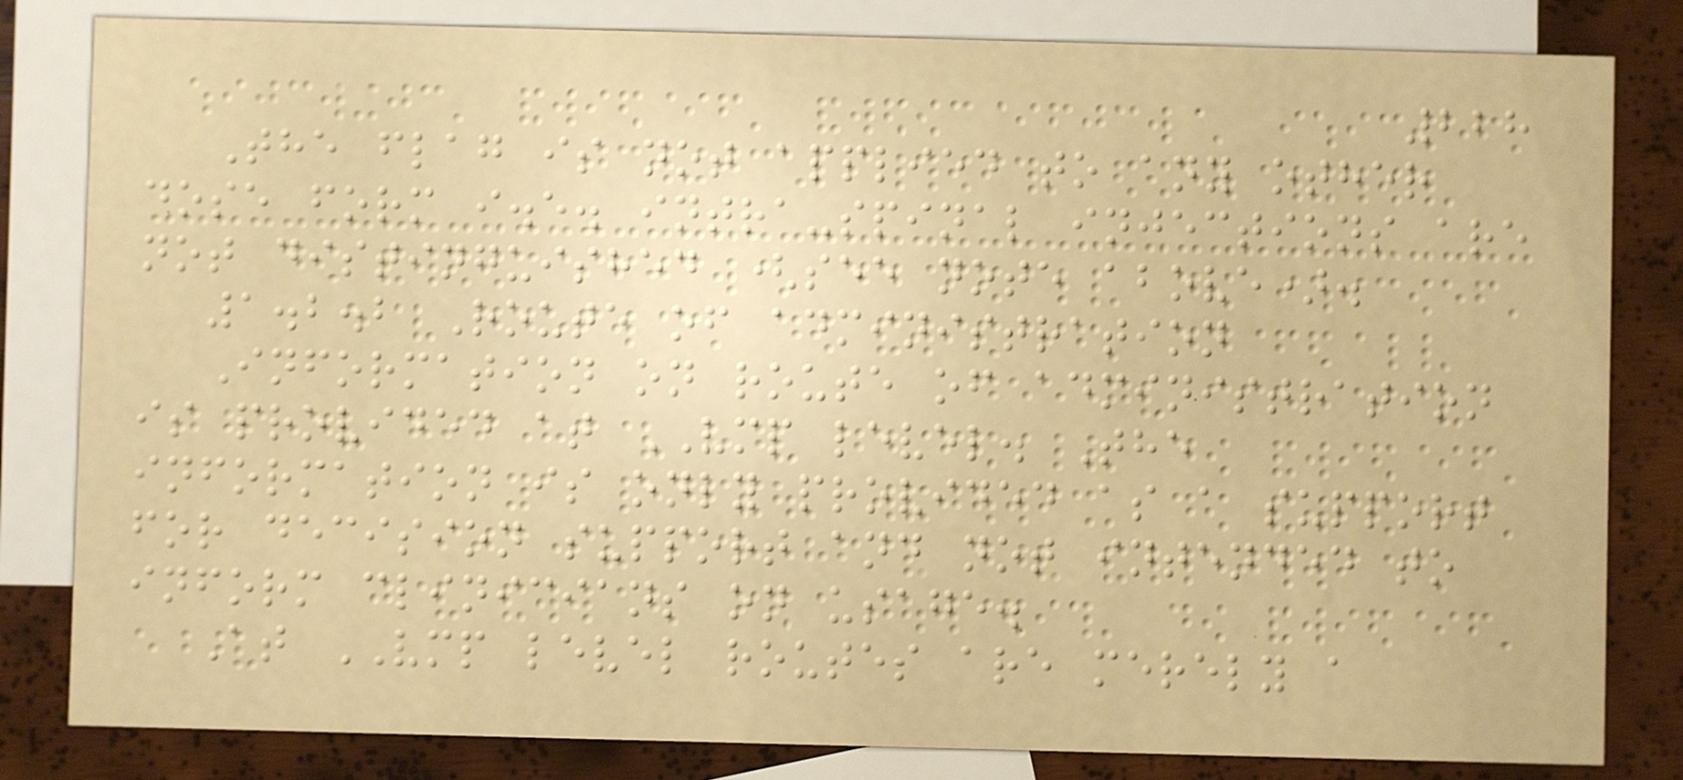228
The flag is not applied to any other
dose form i.e. intra-spinal injections are
not distinguished (see note above).
1.2.2 Route of administration
Information on route of administration
is provided at VMP level. The
information is only provided as a support
for decision support and not intended to
inform clinicians on usage.
At VMP level routes are merely a
